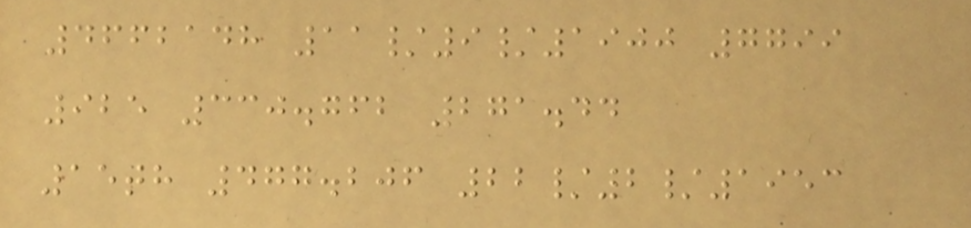4662148 11/9/1900 7799
925 330.762 271.44
15th 477.206 22/2/1953
